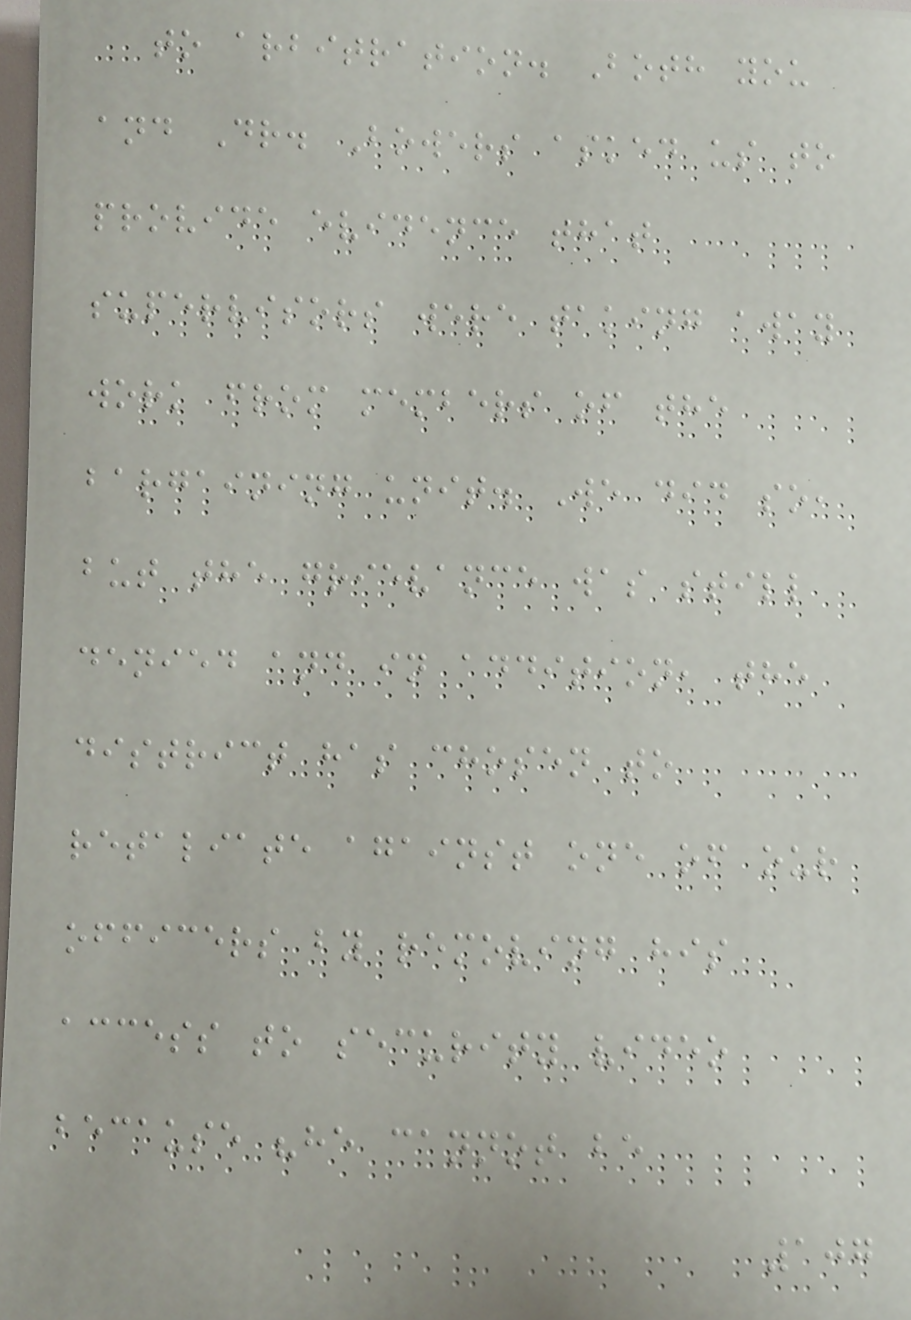to arbitration. Both you
and Dr. Bowers asked us to
provide evidence that
supervisors were taking away
work from members of the
bargaining unit. We did so,
but the grievance was still
denied and in addition, the
district has chosen to
retaliate against one of our
officers by removing his
access to security video
because "he cannot be
107
